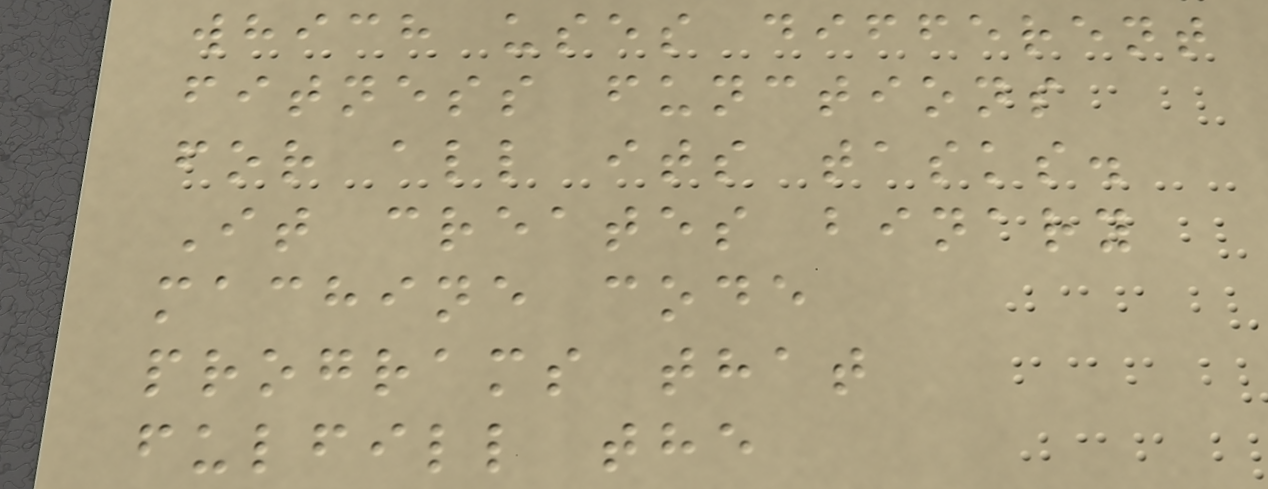which uses different
fitness functions
for all its tasks.
It creates binary
machine code
programs that
fulfill the
